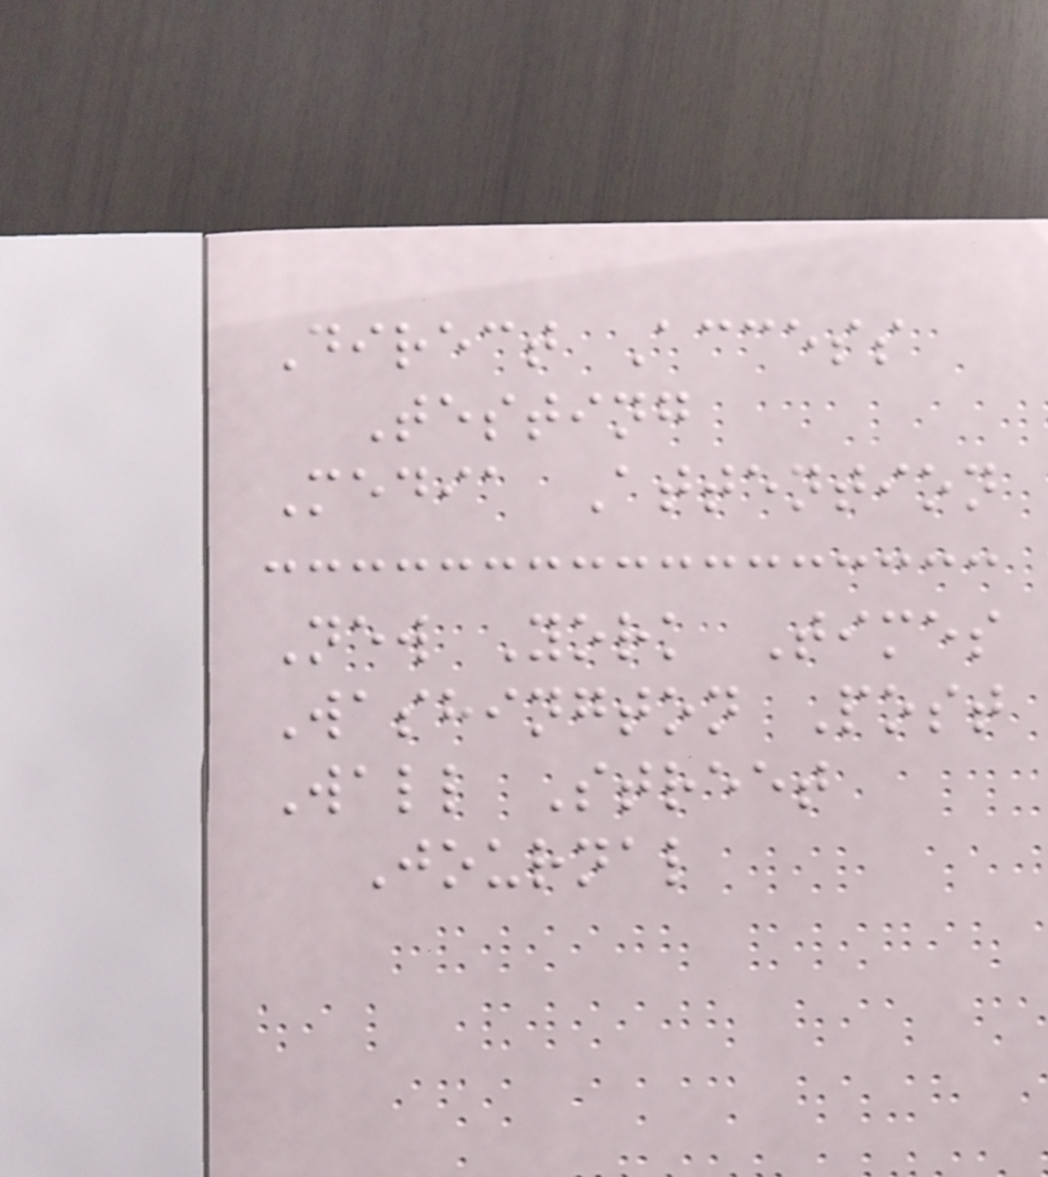Direct Access
Testing
Media Attention
New York Times
Washington Post
Wall Street
Journal
